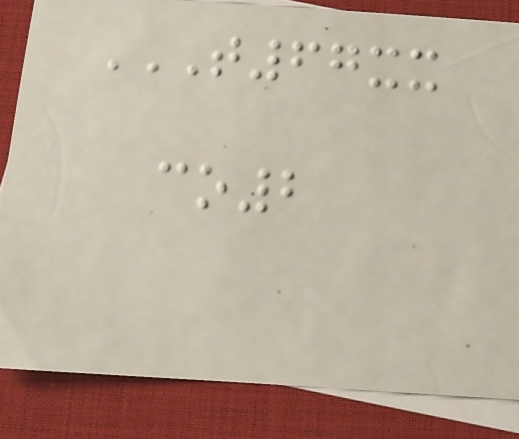T67XX
CO2
